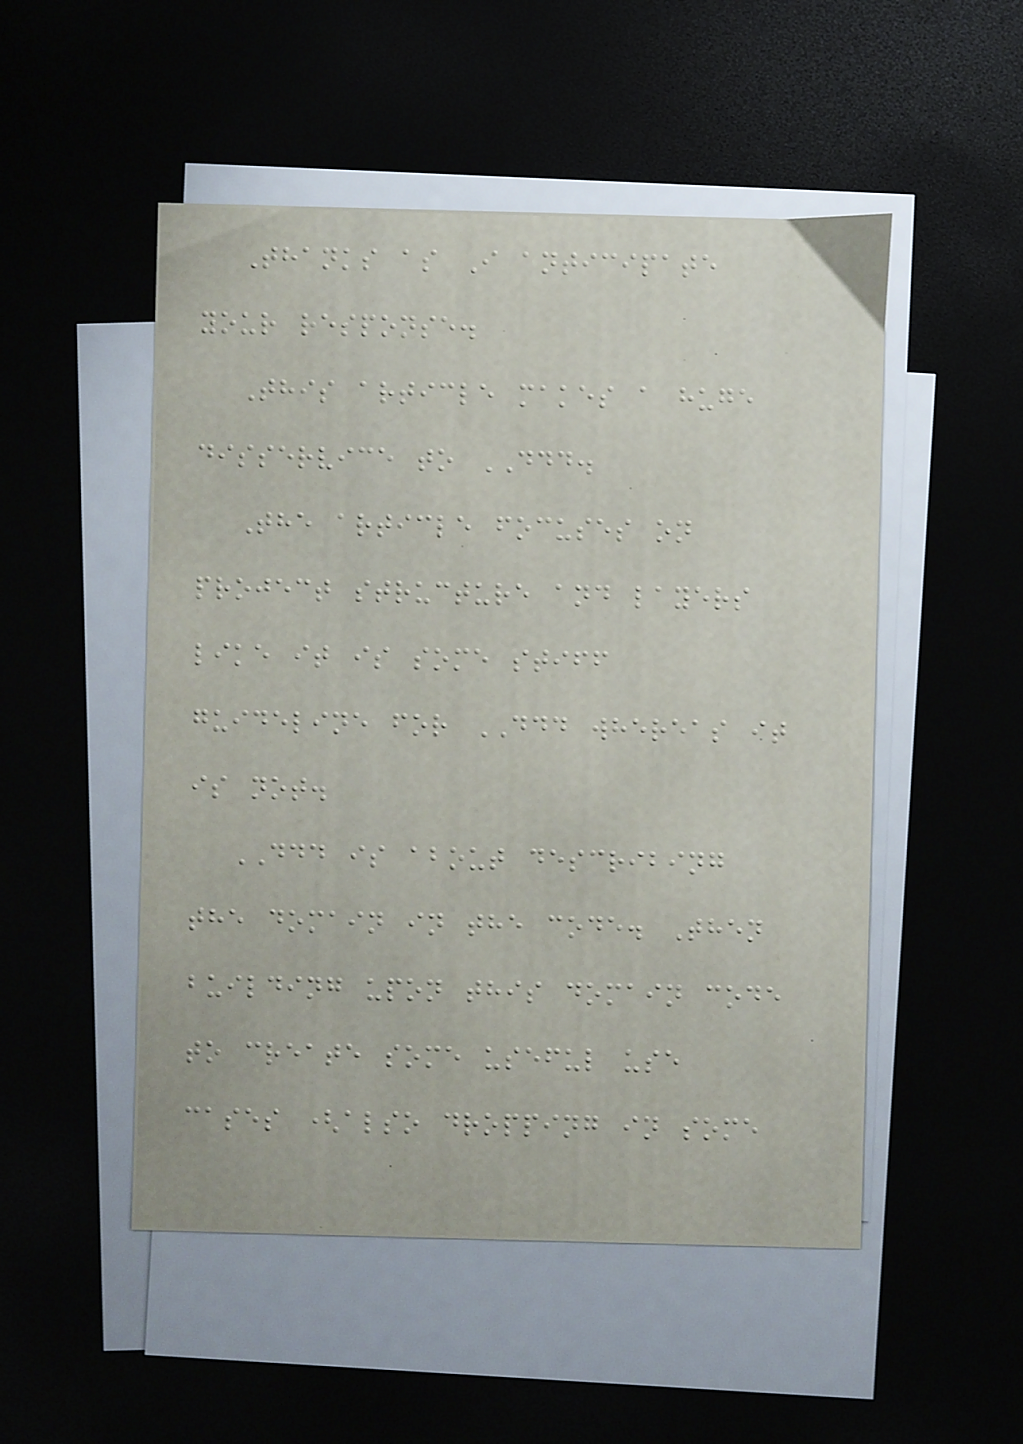Thanks as I anticipate
your response.
This article makes a huge
disservice to DDD.
The article focuses on
project structure and layers
like it is some stiff
guideline for DDD whereas it
is not.
DDD is about describing
the domain in the code. Then
building upon this domain code
to create some useful use
cases (also dropping in some
